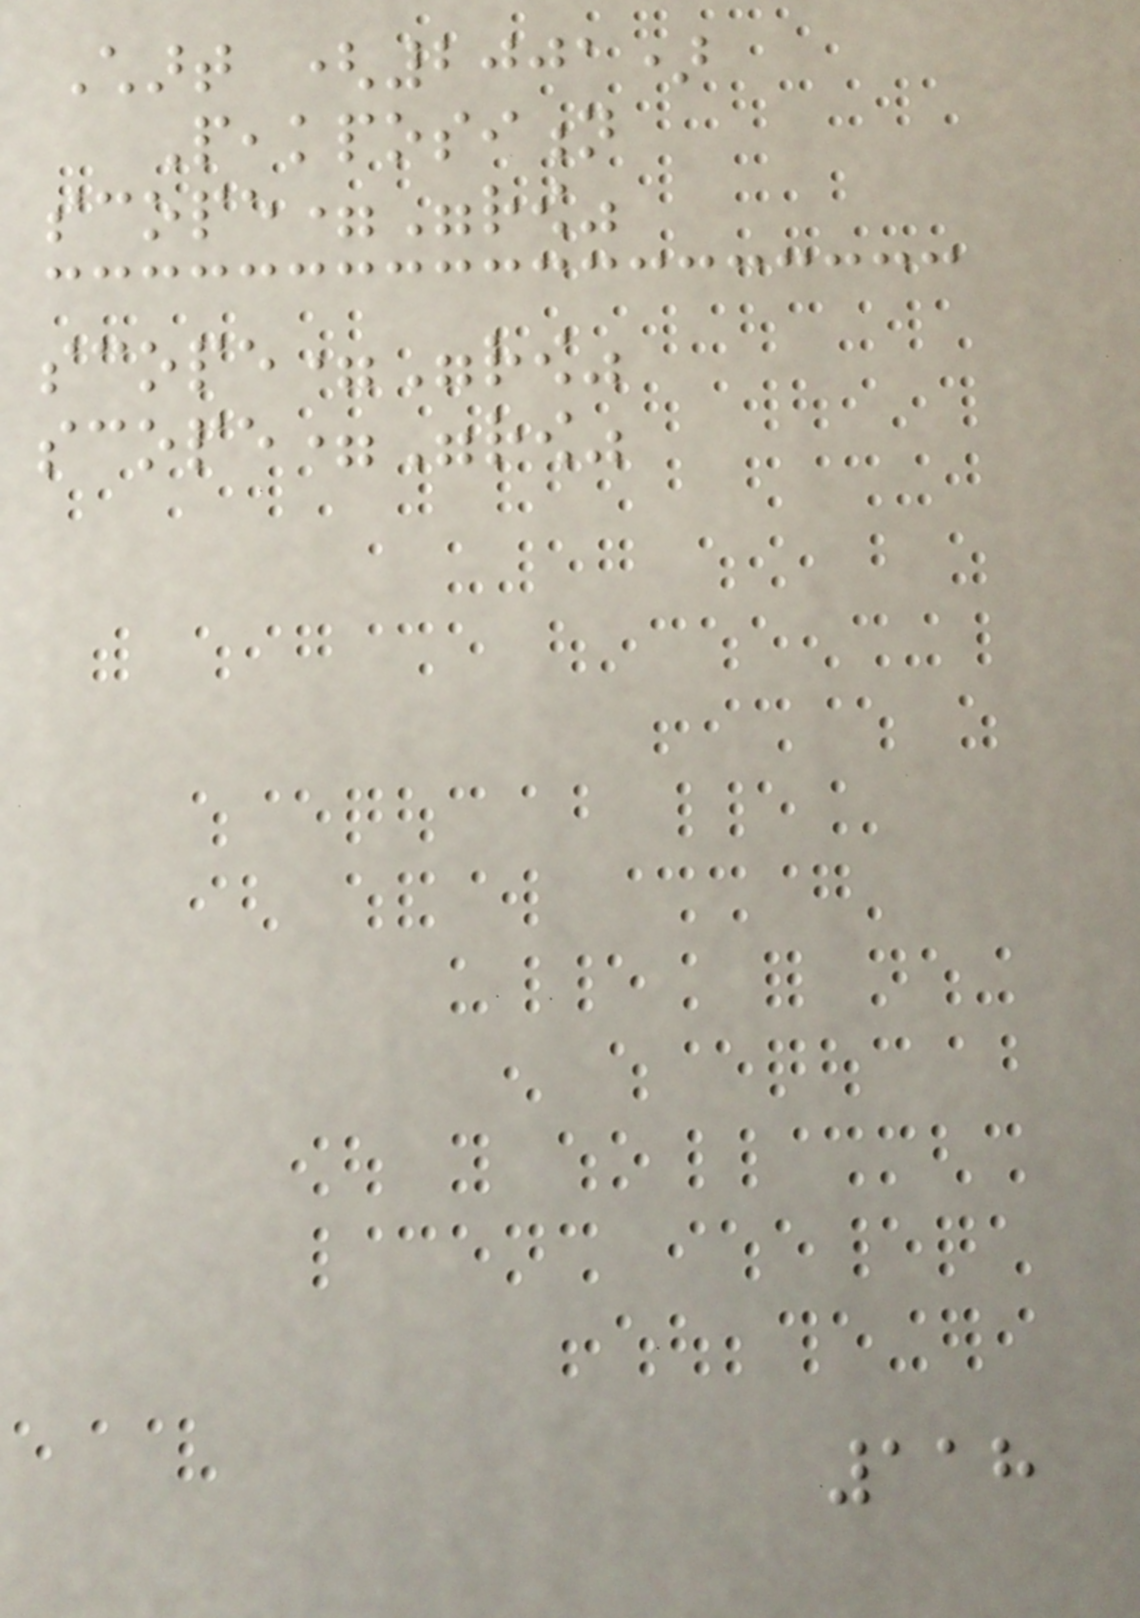Chart (2001)
Peakposition
scope="row"
scope="row"
scope="row"
118
